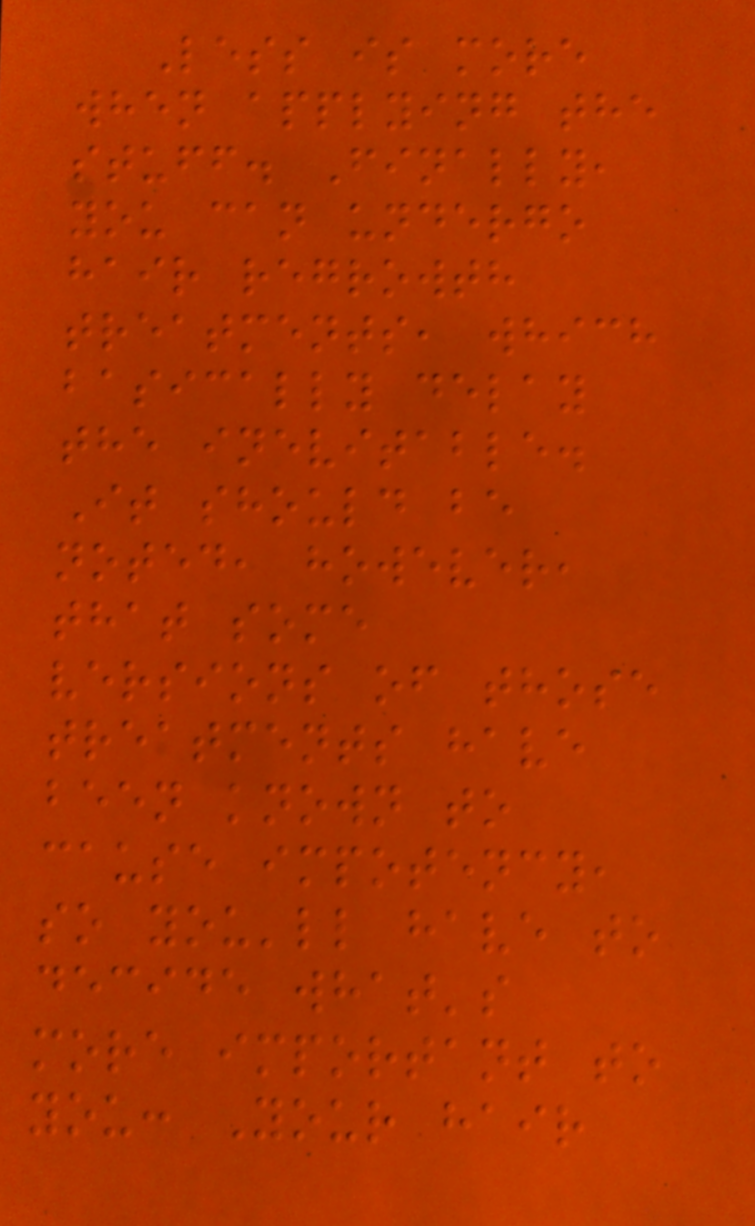Less is more
when applying the
stuff. Finally,
you can undergo
hair regrowth
treatments, which
basically delay
the inevitable.
It should be
noted, however,
that some
versions of those
treatments have
been known to
cause impotency,
so you'll have to
decide what's
more important to
you: Your hair
